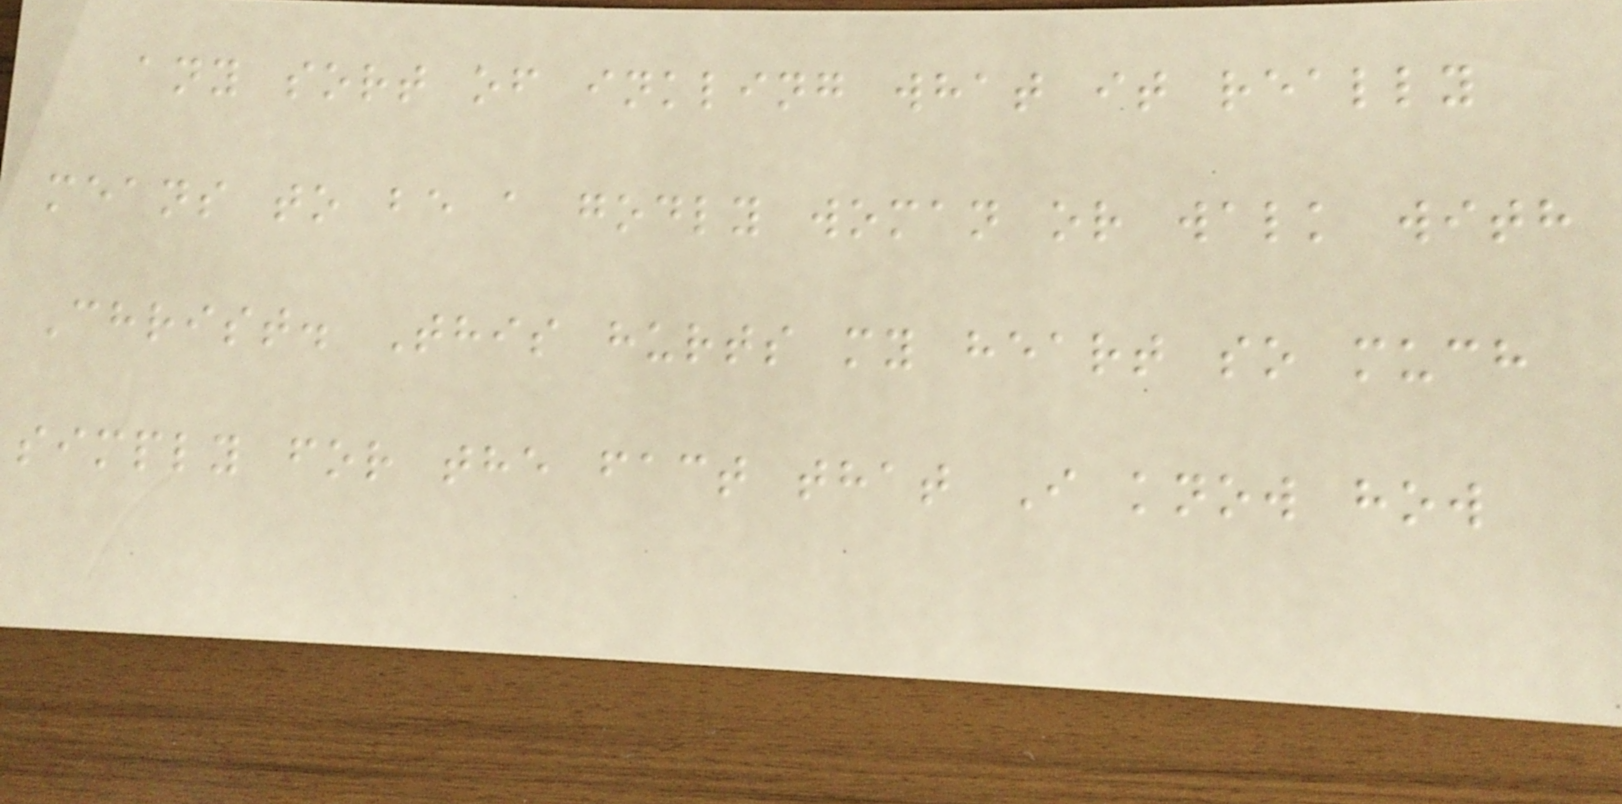any sort of inkling what it really
means to be a godly woman or walk with
Christ. This hurts my heart so much
simply for the fact that I know how
